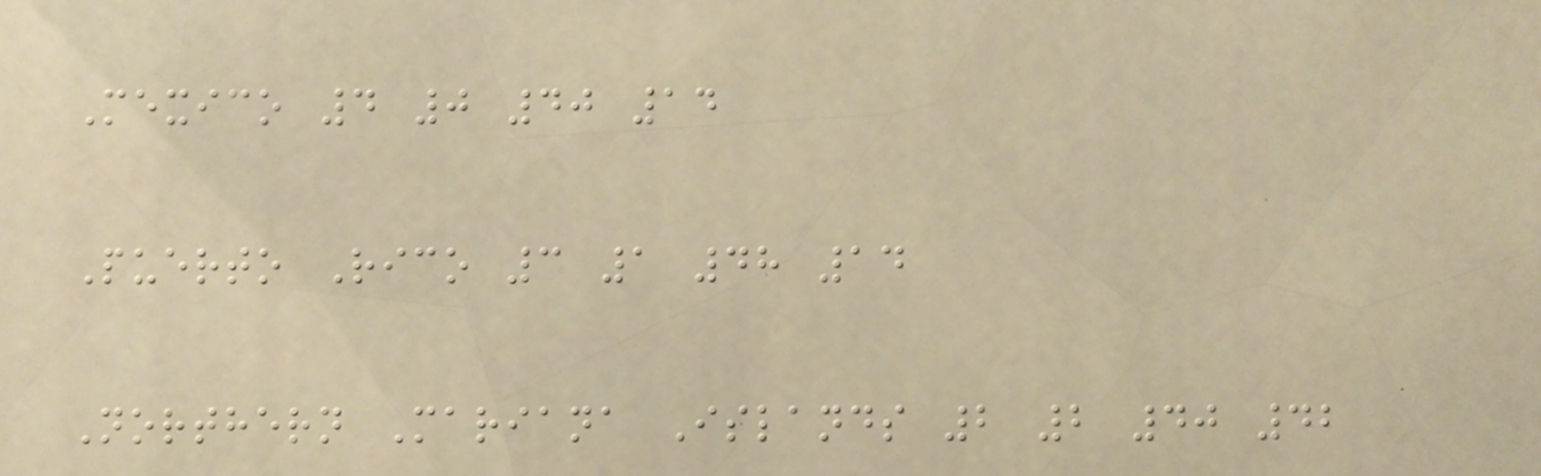Mexico 4 0 40 14
Puerto Rico 3 1 48 14
Northern Mariana Islands 2 2 40 42
